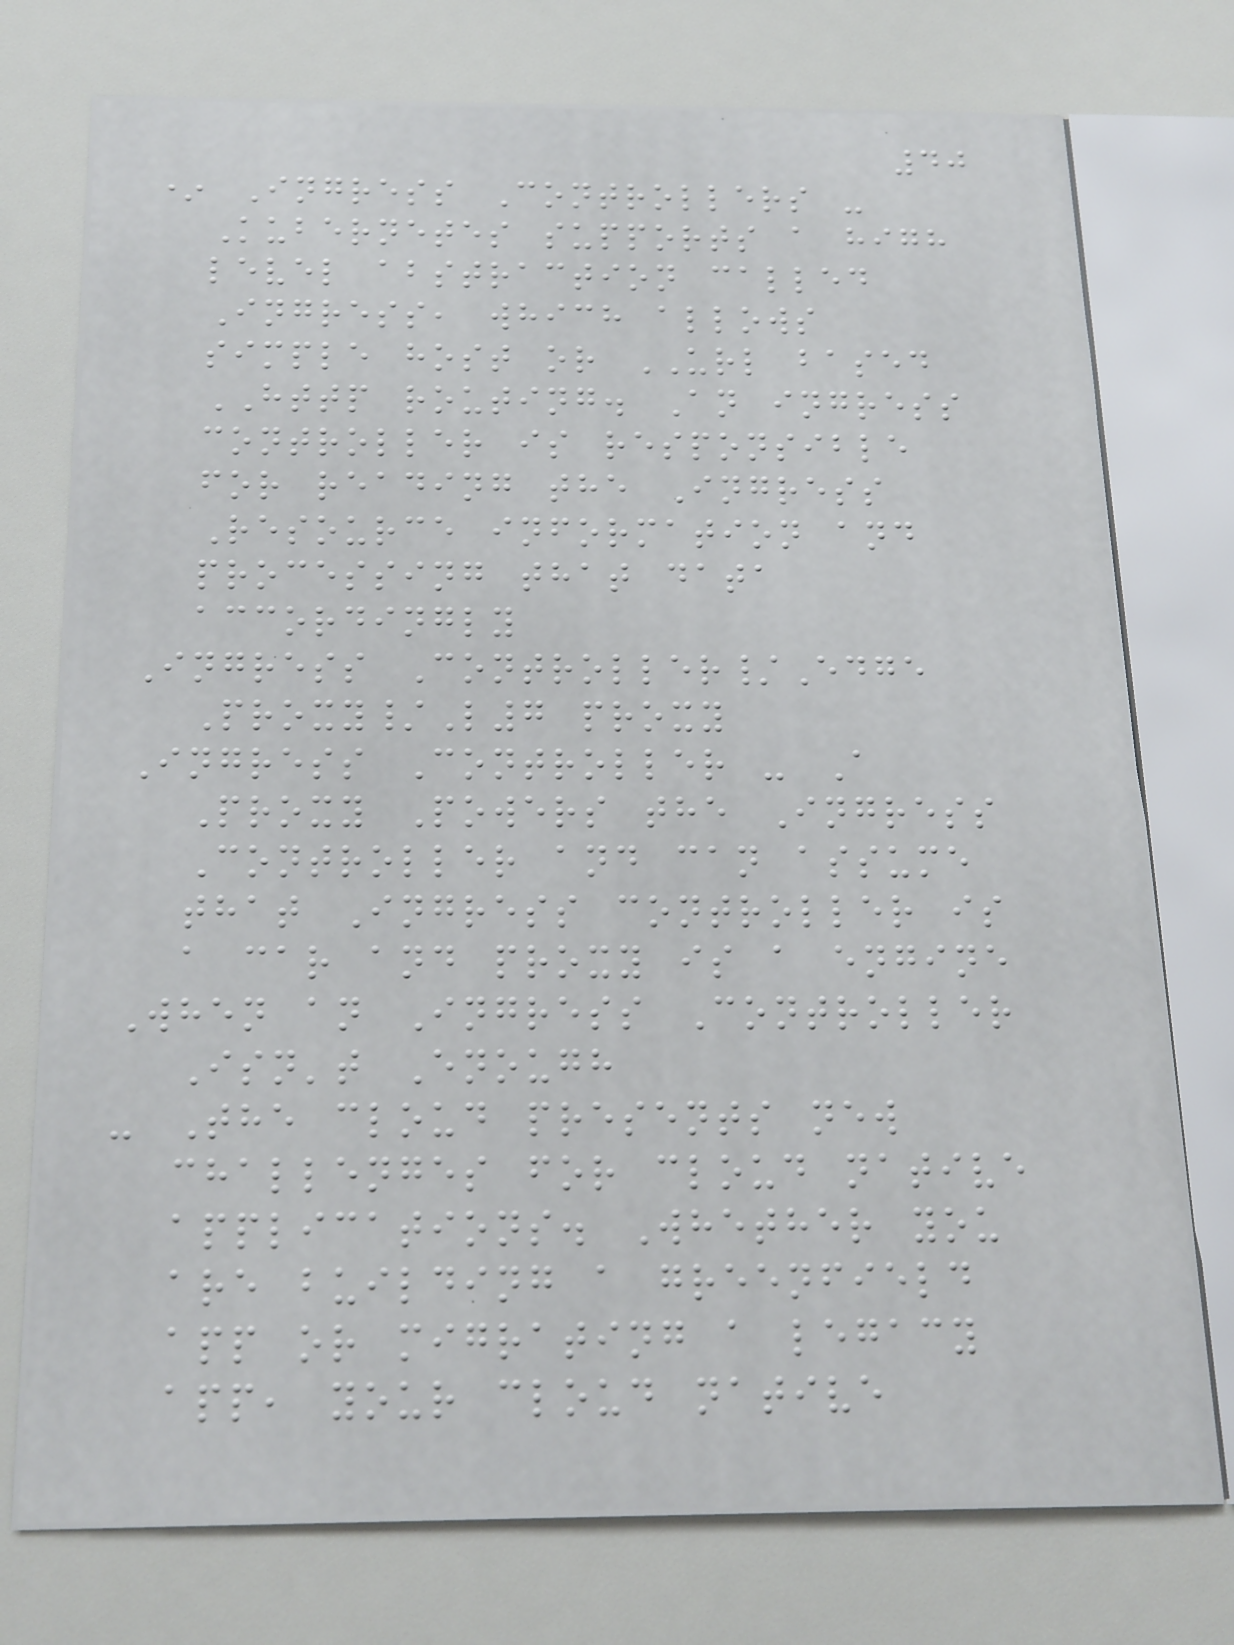40
* Ingress Controllers -
Kubernetes supports a high
level abstraction called
Ingress, which allows
simple host or URL based
HTTP routing. An ingress
controller is responsible
for reading the Ingress
Resource information and
processing that data
accordingly
Ingress Controller/Edge
Proxy/L7 proxy
Ingress Controller - A
Proxy Powers the Ingress
Controller and can assume
that Ingress controller is
a car and proxy is a engine
When an Ingress Controller
Isn't Enough
- The cloud presents new
challenges for cloud native
applications. Whether you
are building a greenfield
app or migrating a legacy
app, your cloud native
